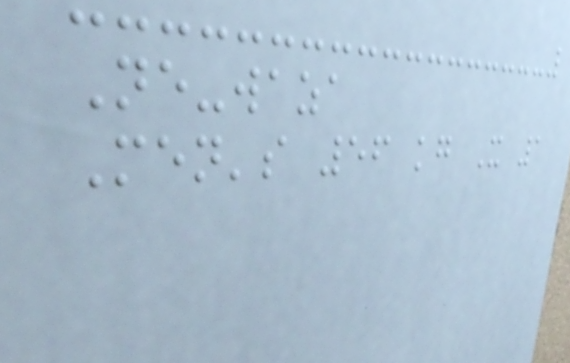Ne-waza
Men's 56 kg X 1
